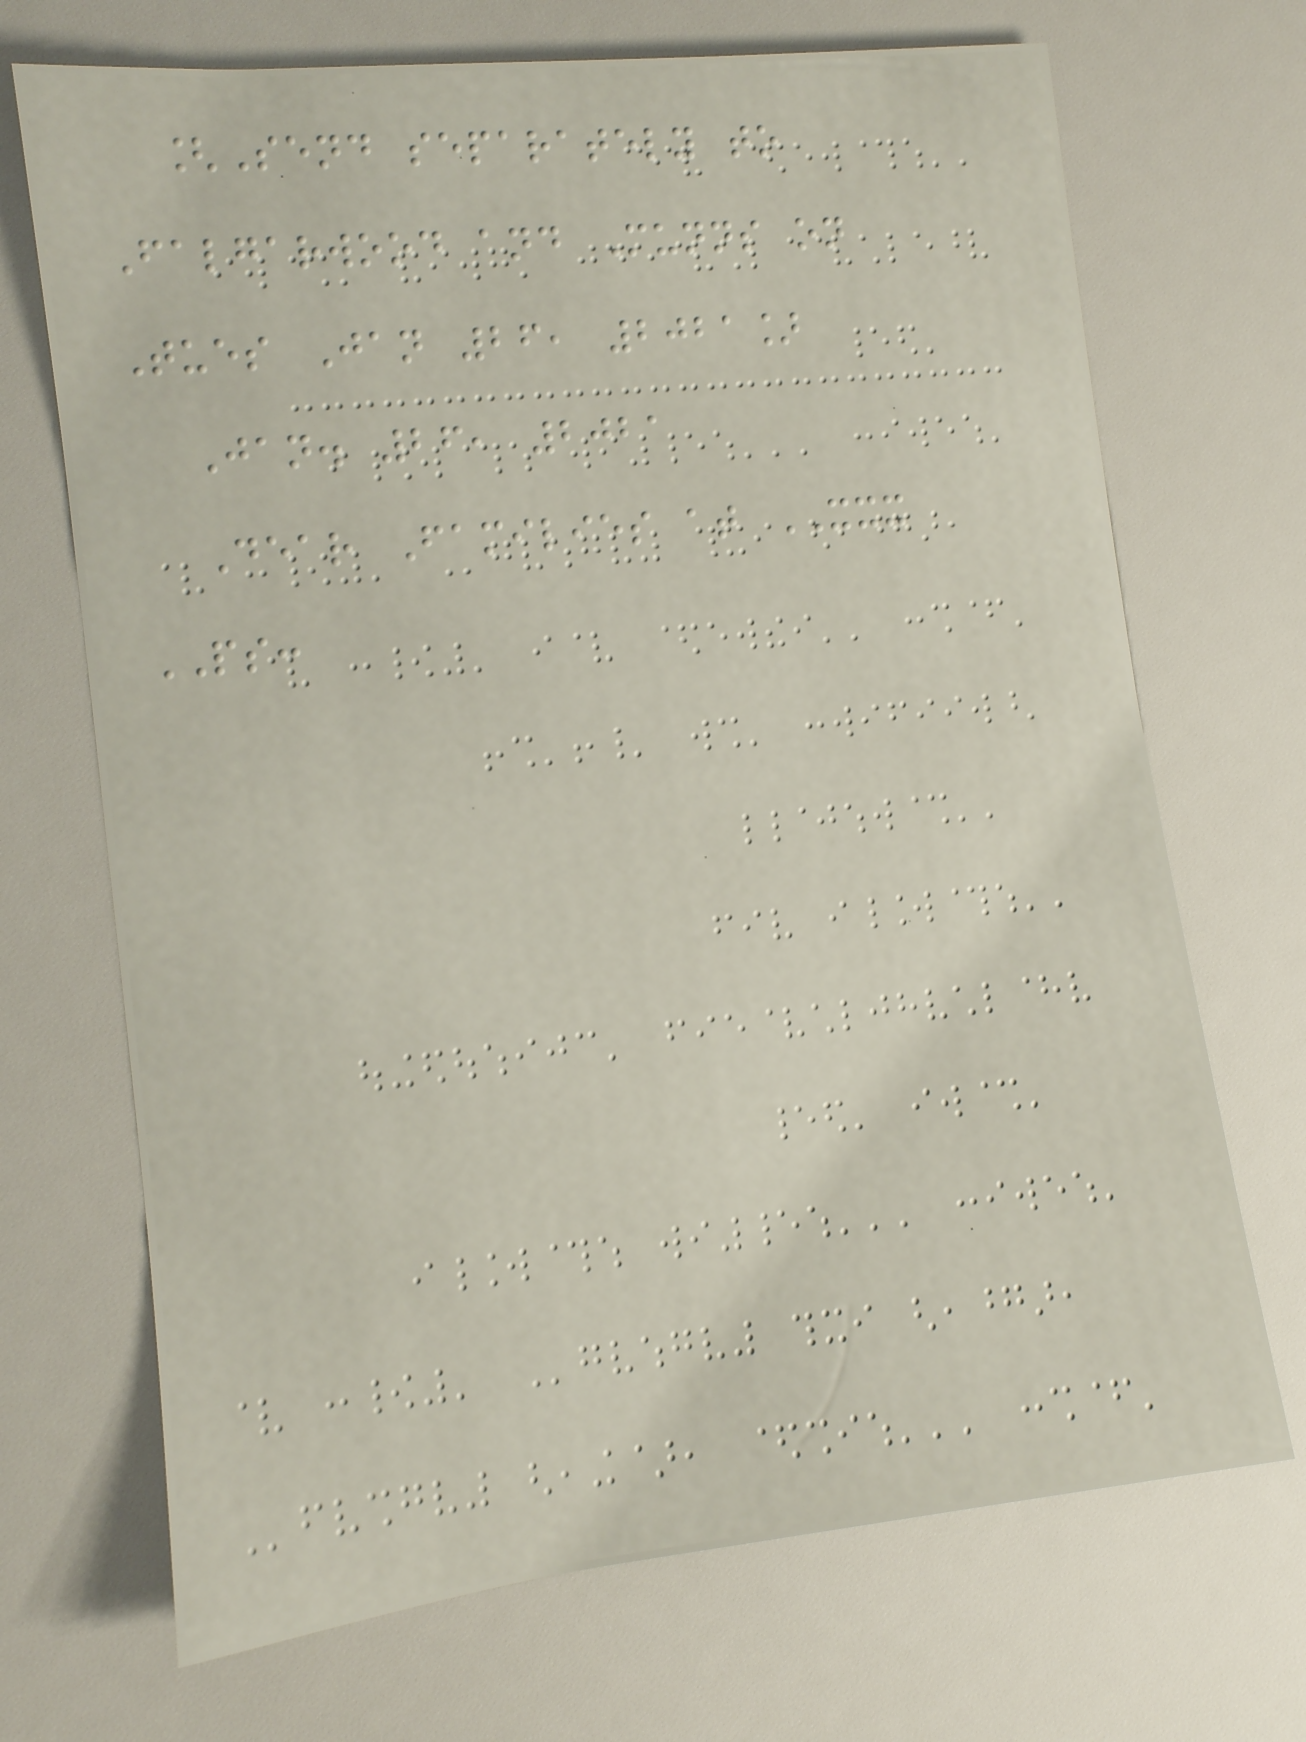[Send separately to
Falgarwood and Munns on
Tues Jan 26, 2021]
Jan. 26, 2021
Dear Families at XXX
PS:
